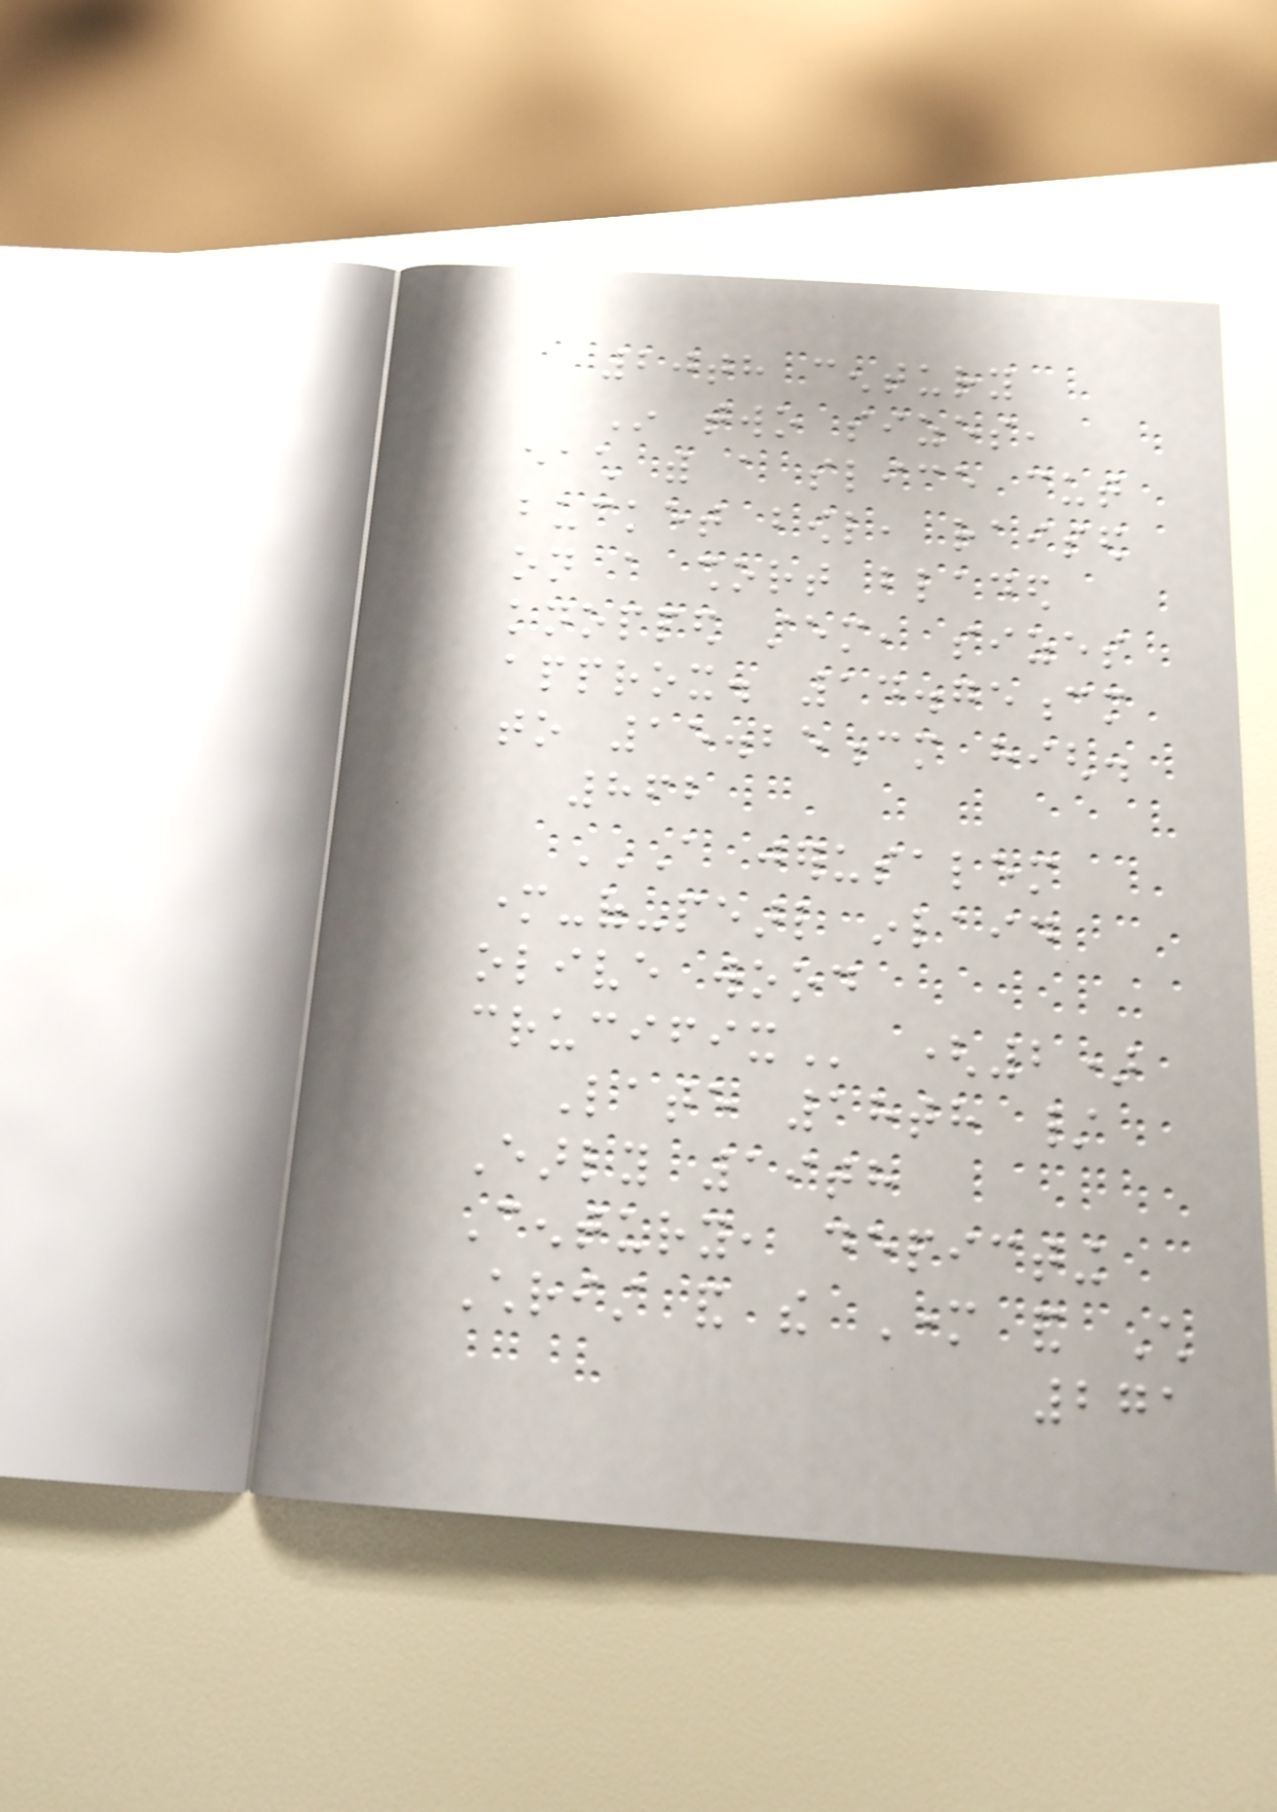20th century
In two sizes,
each with a slice cut
bucket bowl, raised
on a short bladed
knopped stem, sizes
approx. 14.75cm
to 15.25cm high.
862
A JERUSALEM
MOTHER-OF-PEARL INLAID
OLIVE WOOD
CRUCIFIX (2)
Late 18th /
Early 19th
Century, depicting
Christ and the Mother and Child
271
